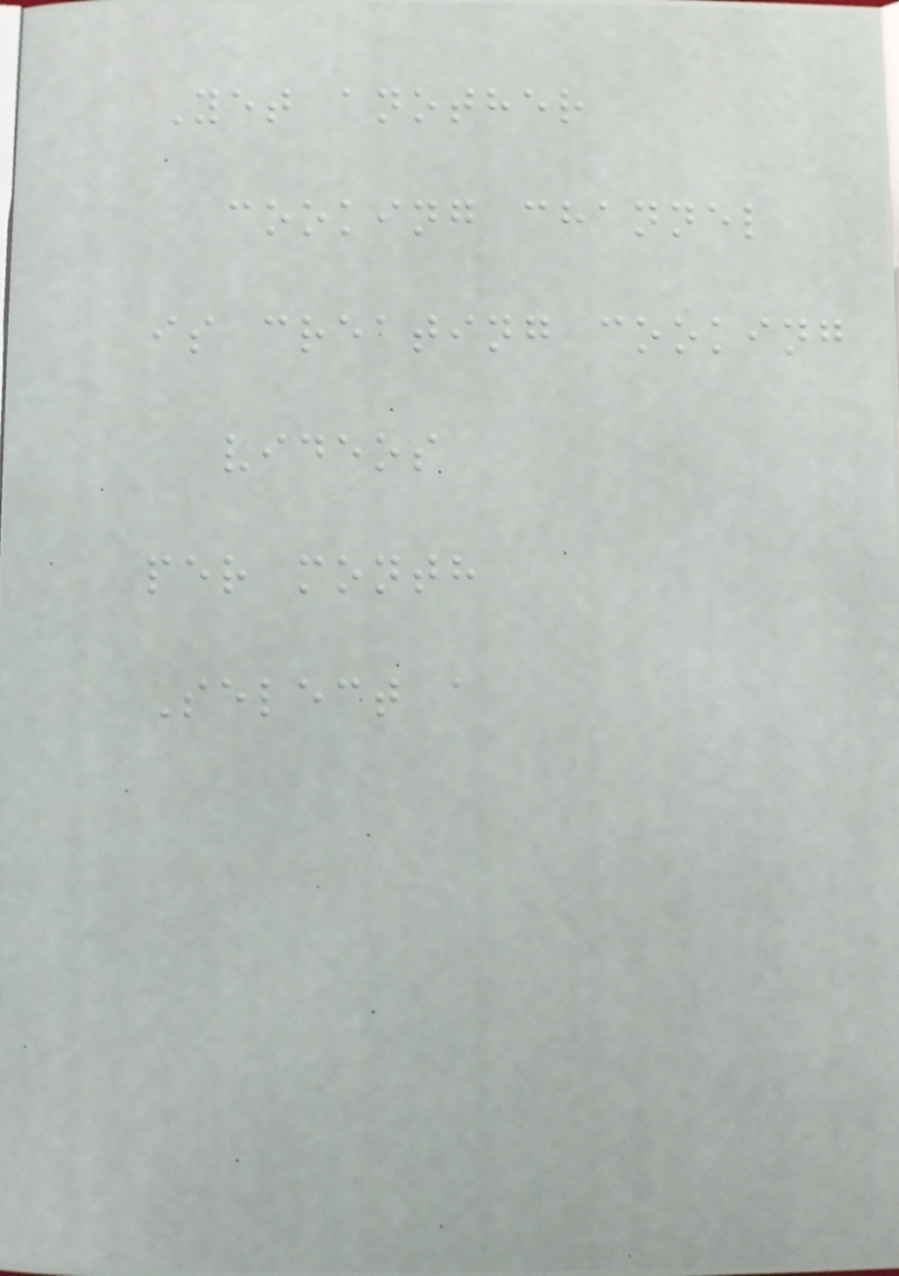Yet another
cooking channel
is creating cooking
videos
per month
Select a
